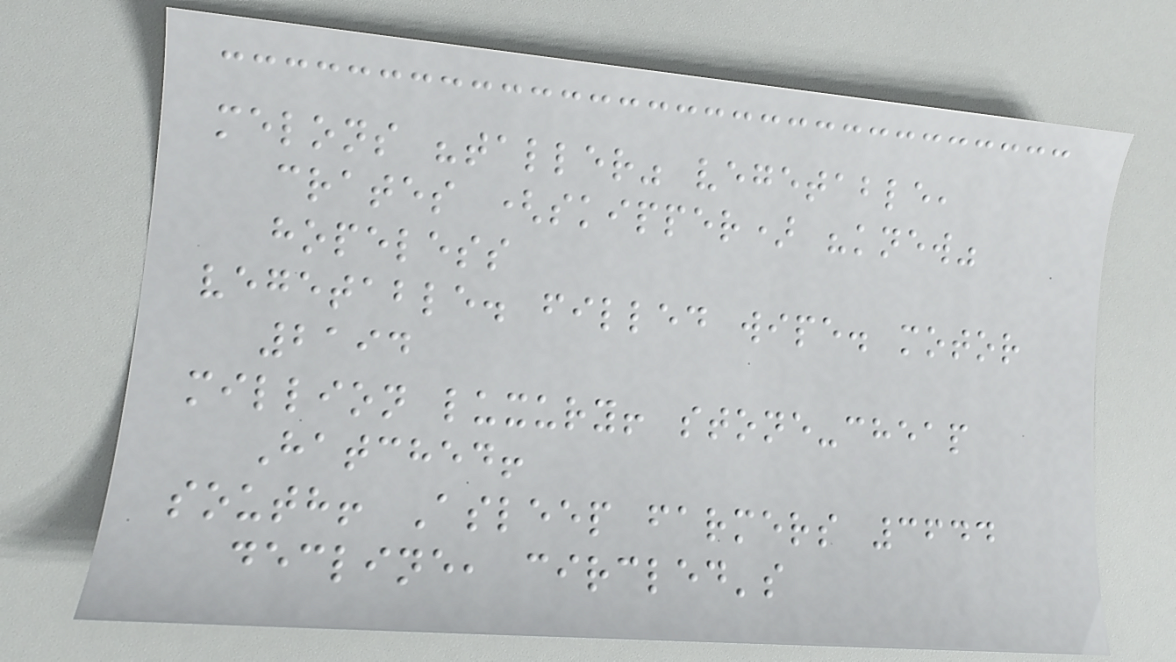melons "taller" vegetable,
crates (skipper) "knew"
hopeless
vegetable. filled wipe. motor
2194
million luxury! stone-cheap
Hatched!
south! Asleep farmers 3644
decline, circled's
